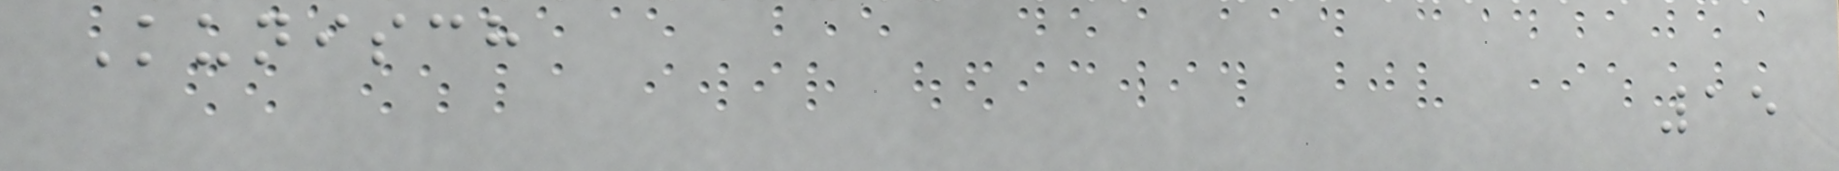Kunisch
15
